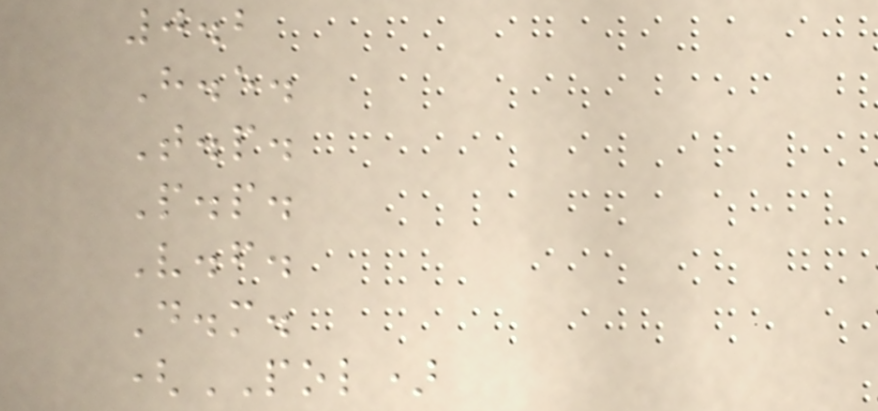0.2
H.e.
T.p.
P.p.
V.f.
D.m.
(POL)
